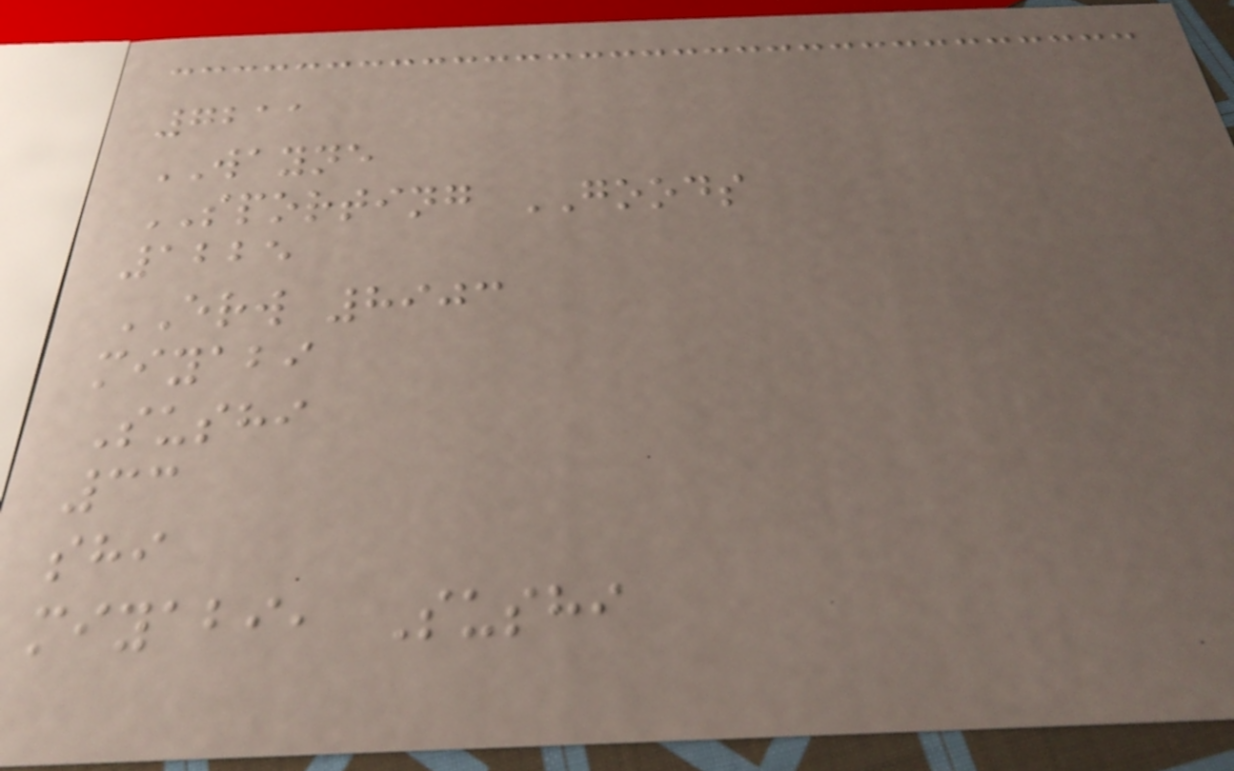7211
WAYNE
SPORTING GOODS
1225
ERW 8903
miyabi
Sushi
33
shi
miyabi, Sushi
